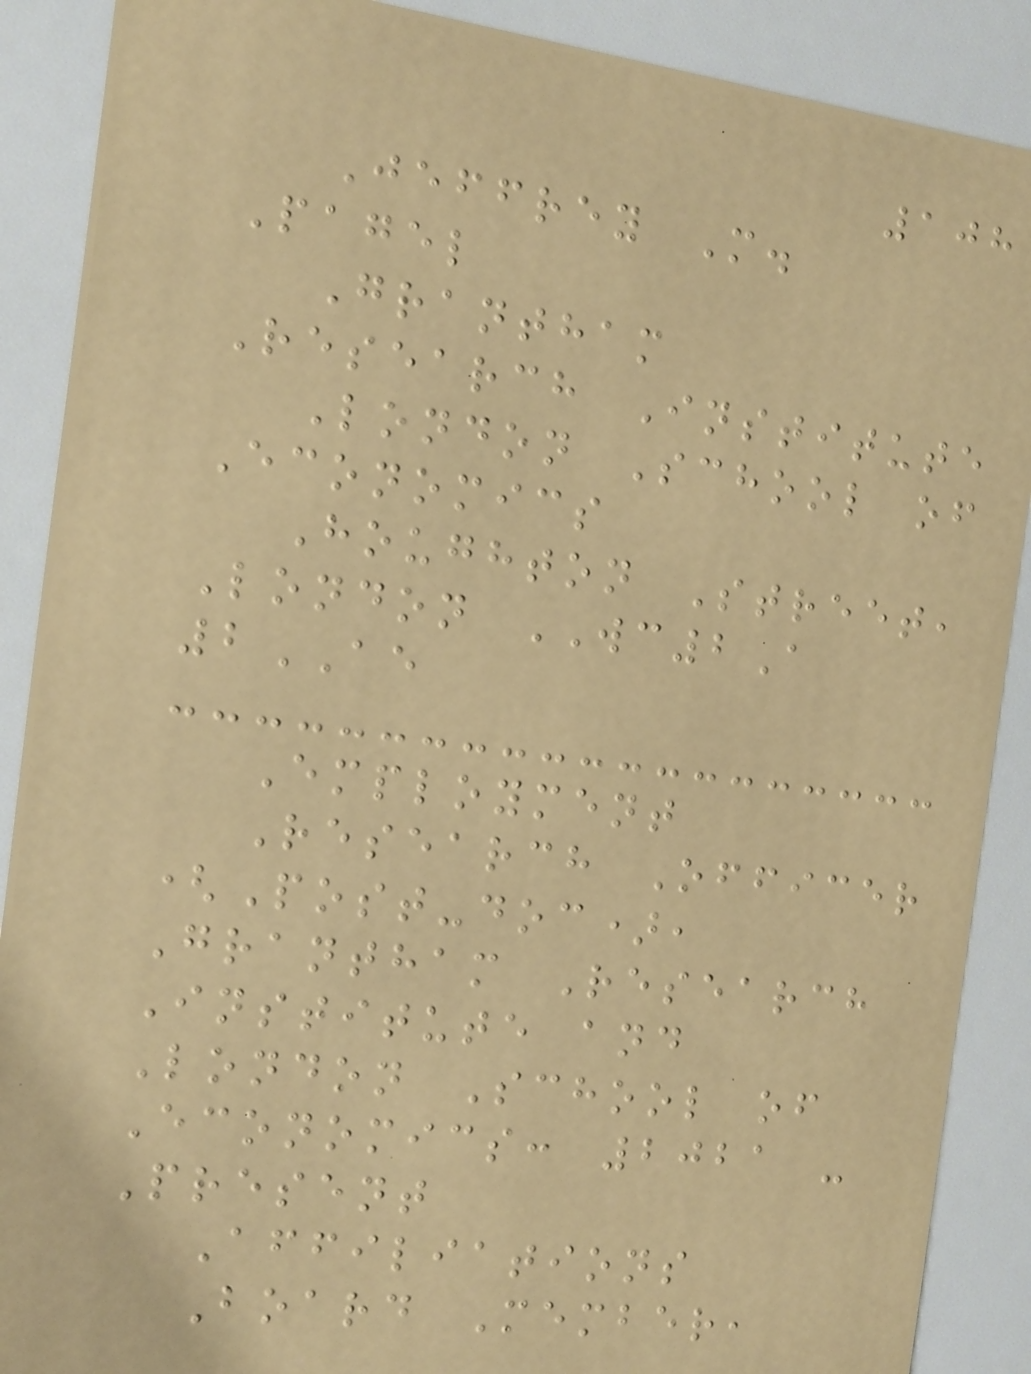108
Jeffrey M.
Pagel
Grantham
Research Institute
London School of
Economics
Houghton Street,
London WC2A
2AE
Employment
Research Officer
(Post-doc),
Grantham Research
Institute and
London School of
Economics: 2021 -
Present
Affiliations
Board Member,
